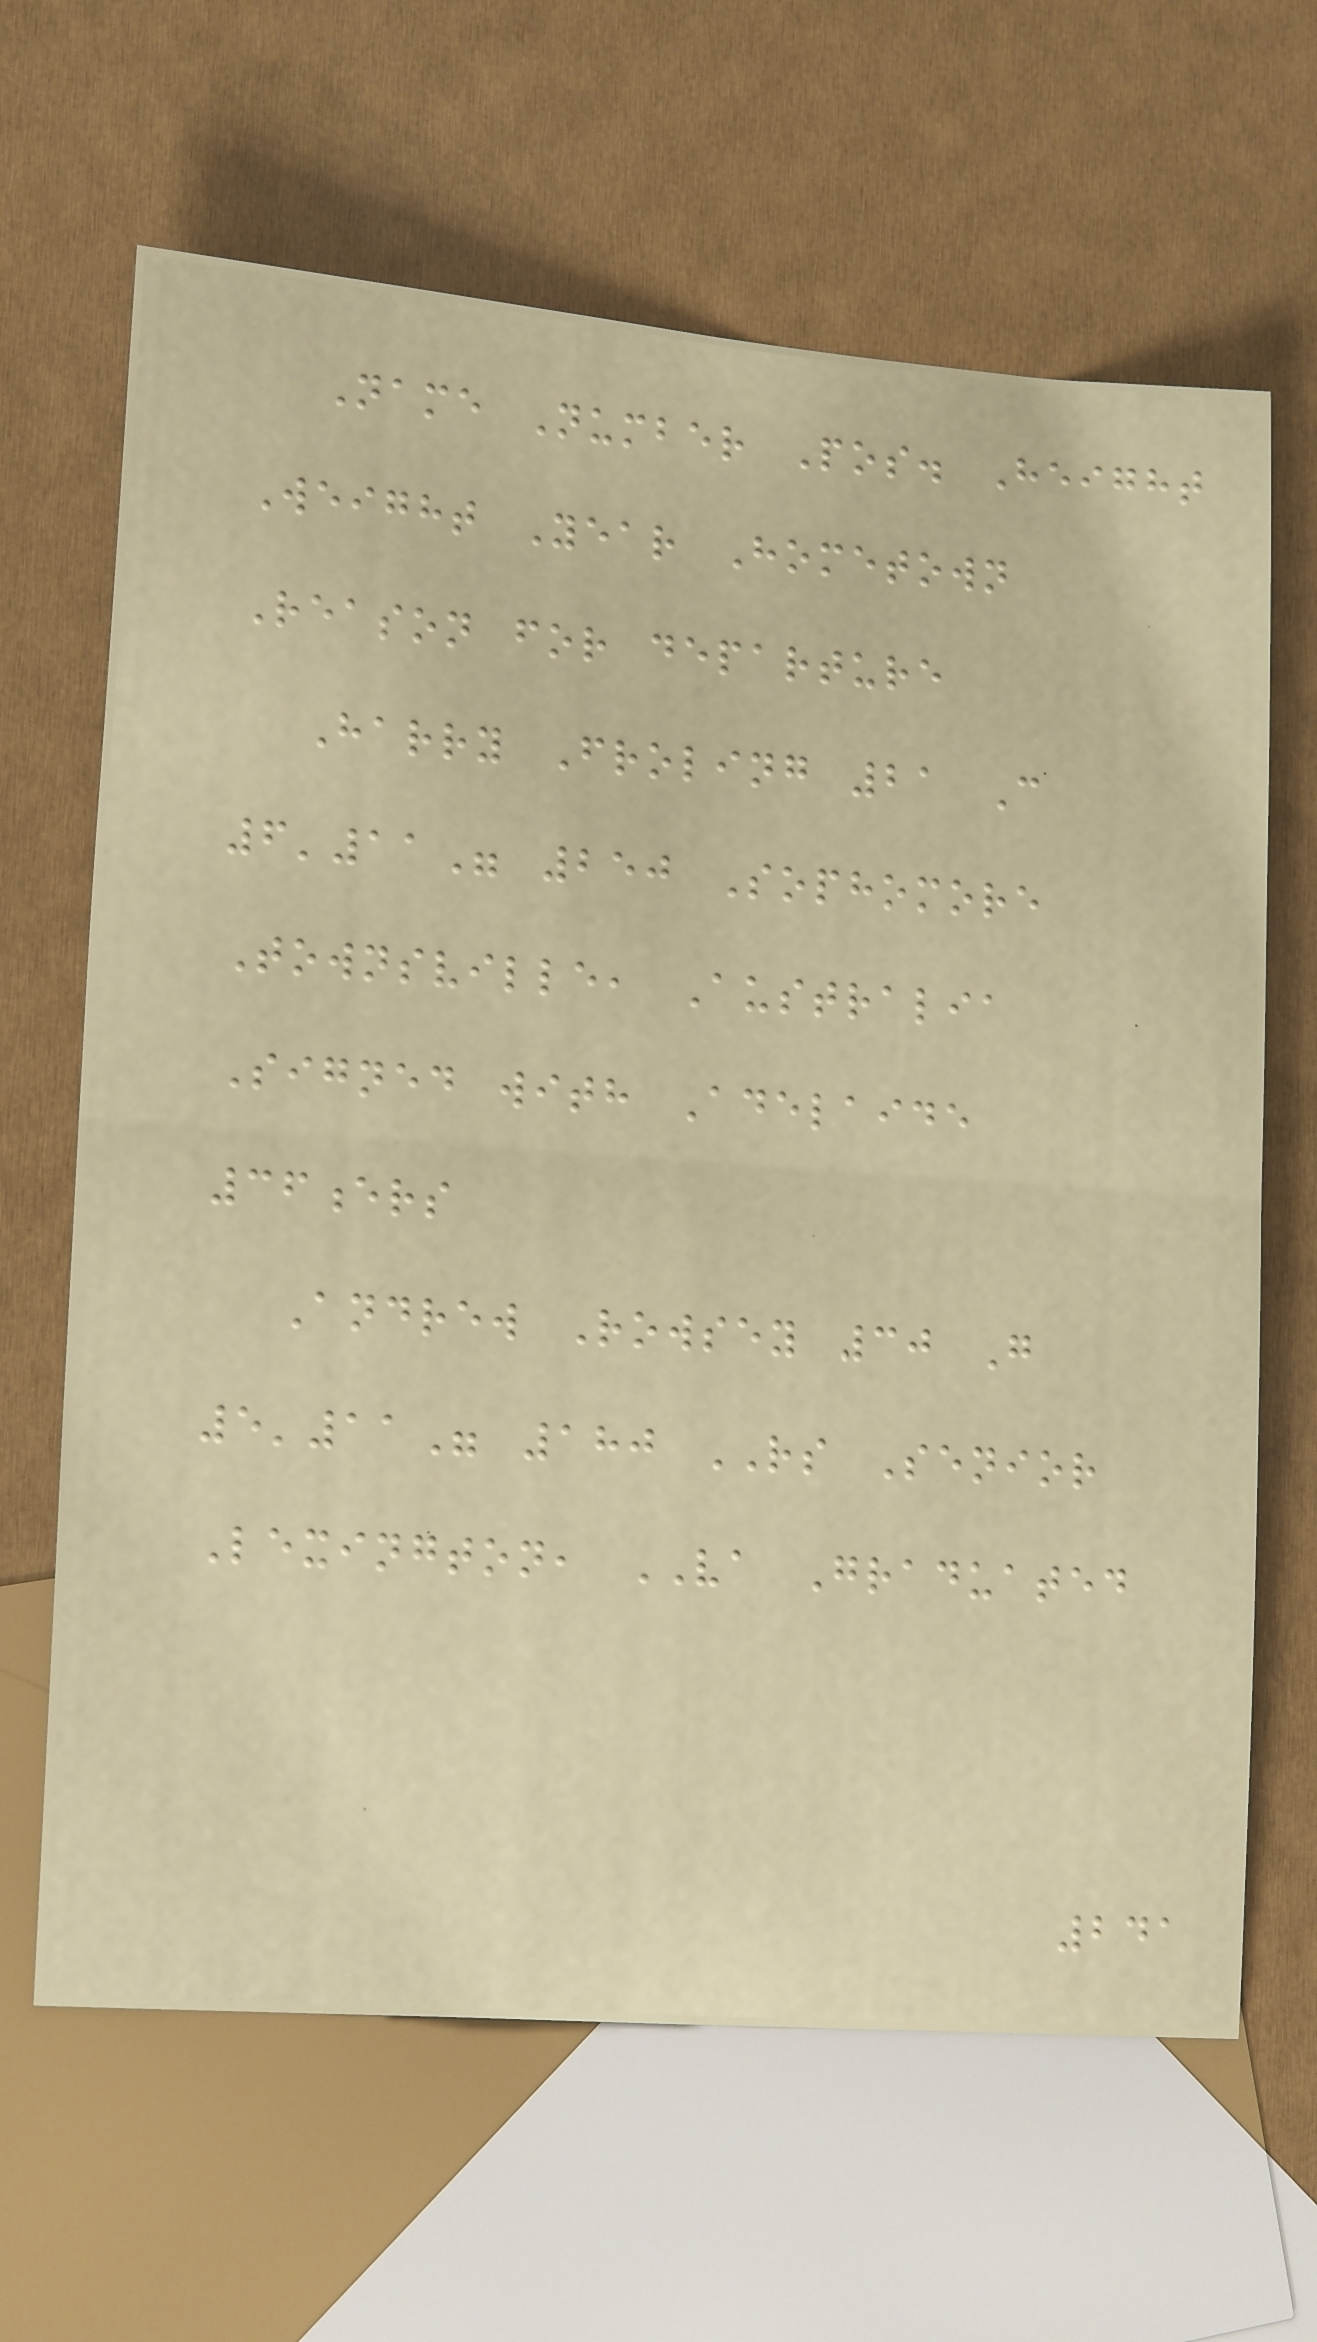Name Number Pos. Height
Weight Year Hometown
Reason for departure
Harry Froling 21 C
6'11" 250 Sophomore
Townsville, Australia
Signed with Adelaide
36ers
Andrew Rowsey 30 G
5'11" 180 RS Senior
Lexington, VA Graduated
241
